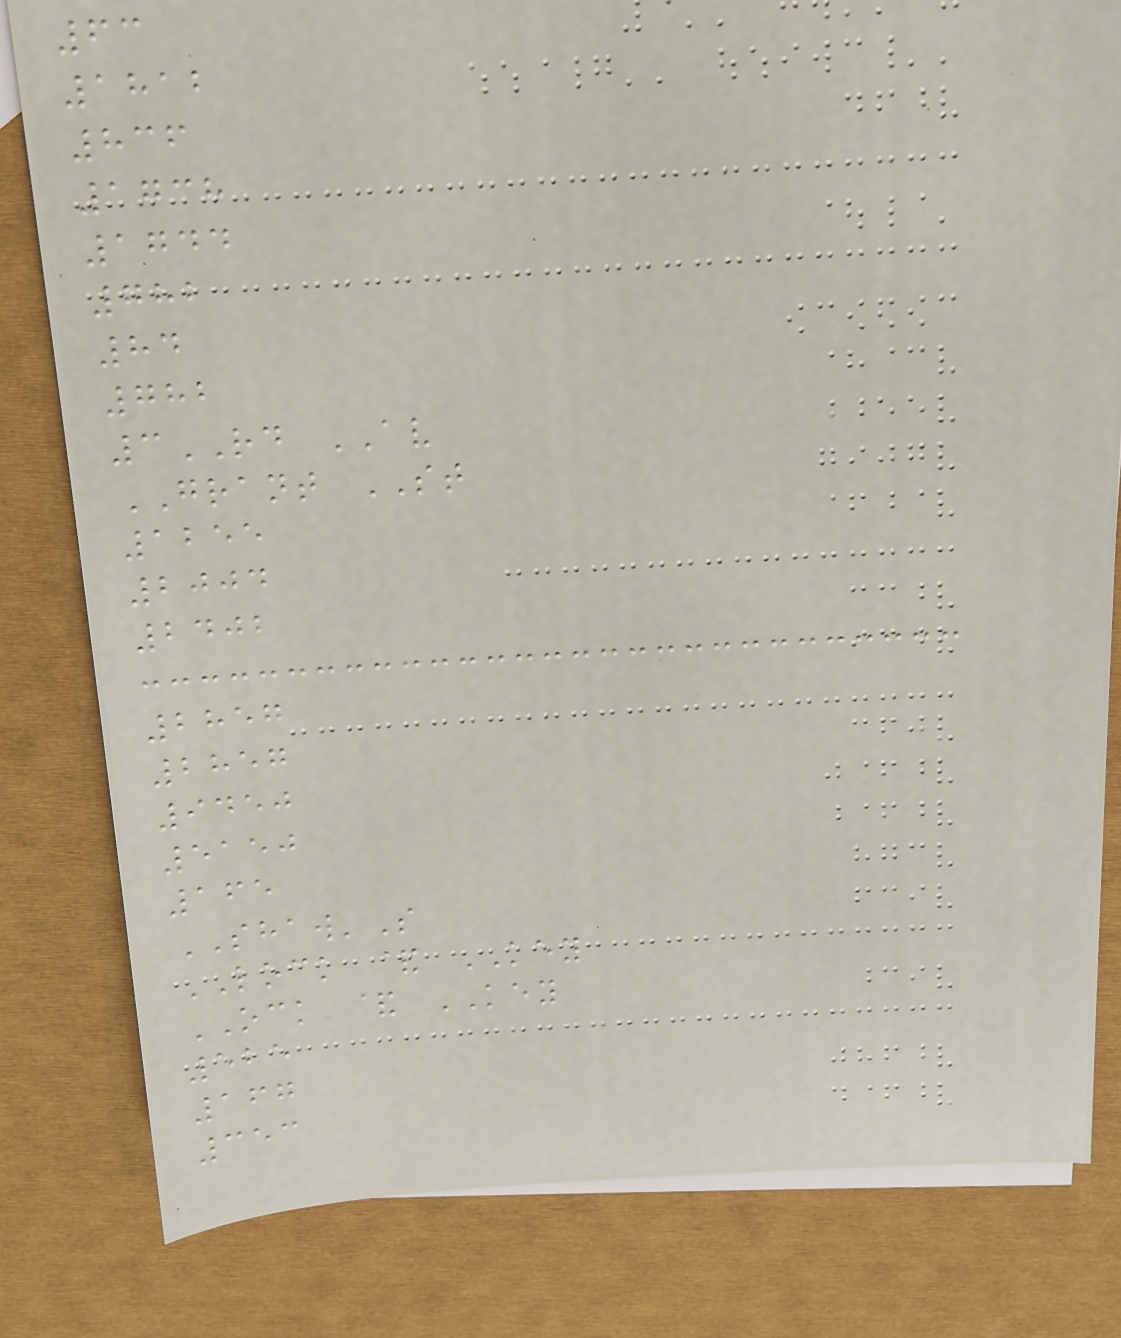63
1812
836
1738
1744
782
84
782
3RD AV
GRANT ST
1255
2004
2402
2857
2857
9450
5150
165
SHAW'S
LOCK & KEY
OCK & KEY
525
167
353
